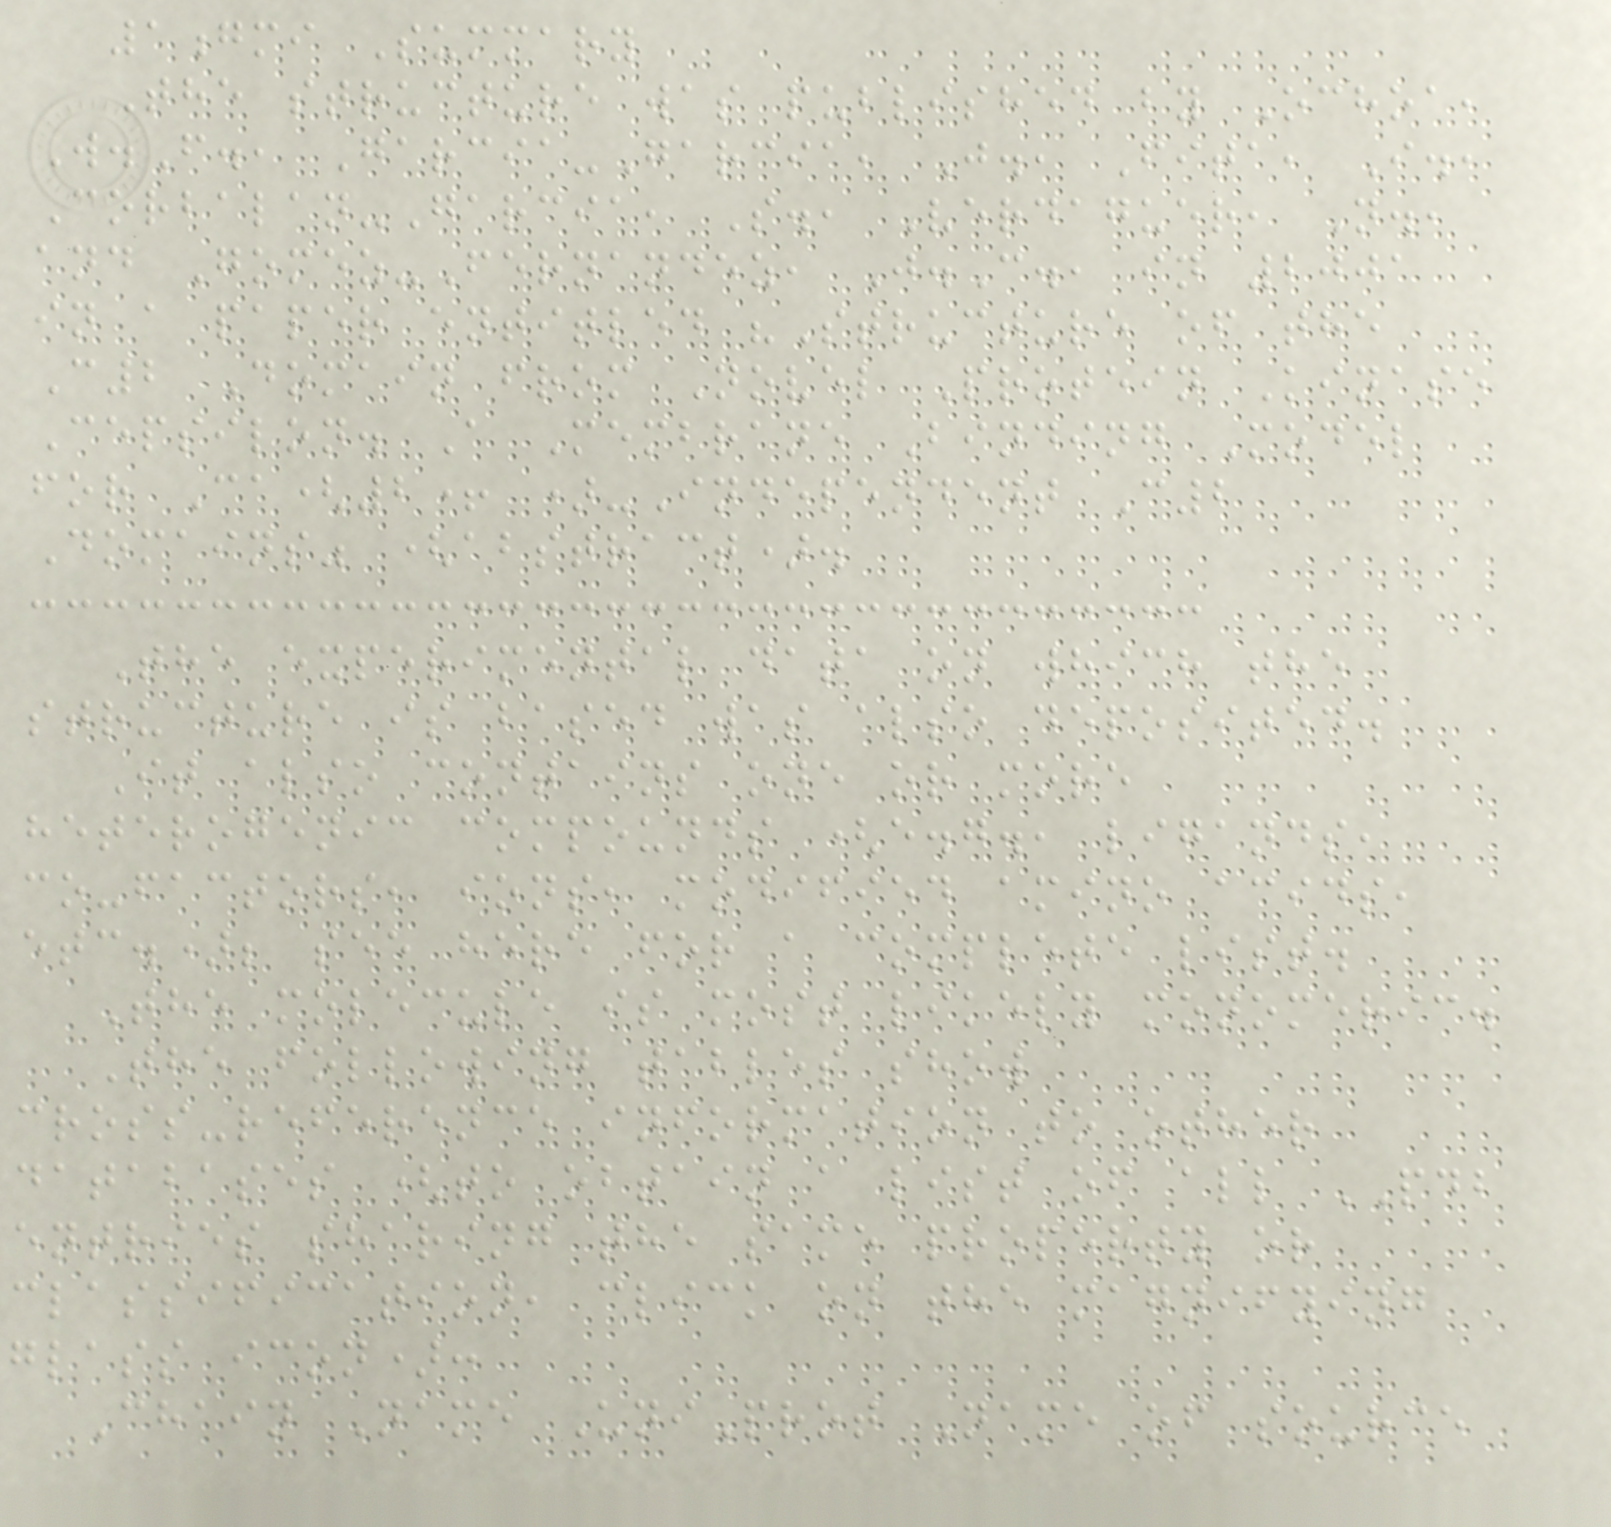1gmi Summary
The structure was published by Ochoa,
W.F., Garcia-Garcia, J., Fita, I.,
Corbalan-Garcia, S., Verdaguer, N.,
and Gomez-Fernandez, J.C., in 2001
in a paper entitled "Structure of the
C2 Domain from Novel Protein Kinase
Cepsilon. A Membrane Binding Model
for Ca(2+ )-Independent C2
Domains" (abstract).
The experimental data on which the
structure is based was also deposited.
It also contains one or more
heterogenic compounds (e.g., ligands,
co-factors, ions, modified amino acids,
etc.); see here for a complete list.
The molecule is most likely monomeric.
The following tables show
cross-reference information to other
databases (to obtain a list of all PDB
entries sharing the same property or
classification, click on the magnifying
glass icon):
Chain Name UniProt Name of source
